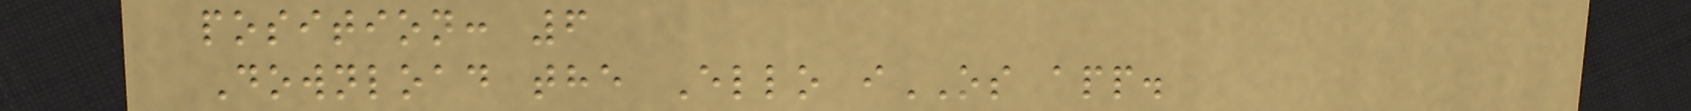position: 6
Download the Ello iOS app.
